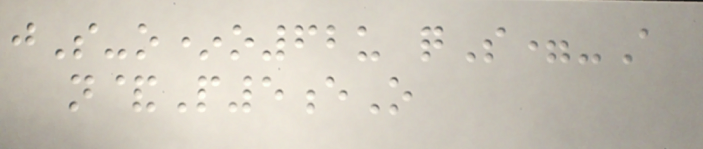jS-o*o62u qS=-A
n&P5eO
